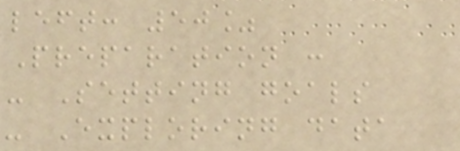left: 50%
Preparation :
- Setting goals
- Exploring data
